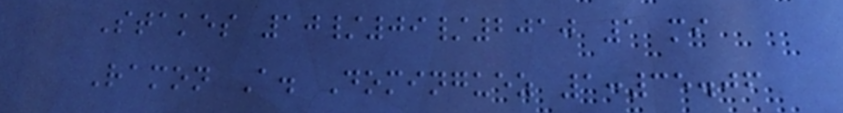Stakes 10/09/2010 1 mi
Ramon A. Dominguez 1:35.06
